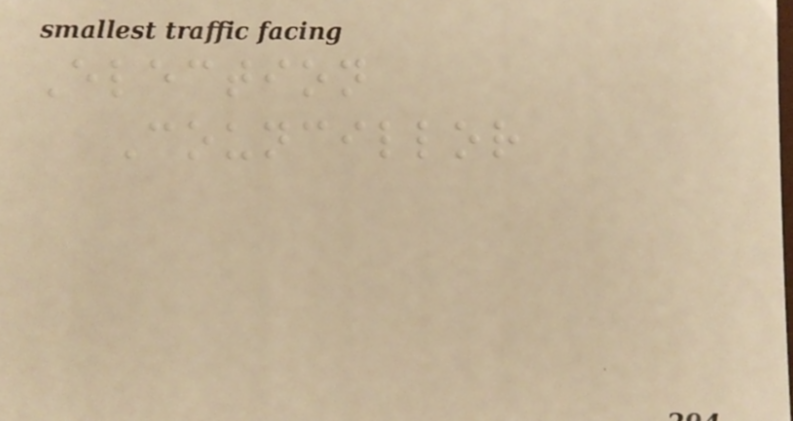Election
Councillor
